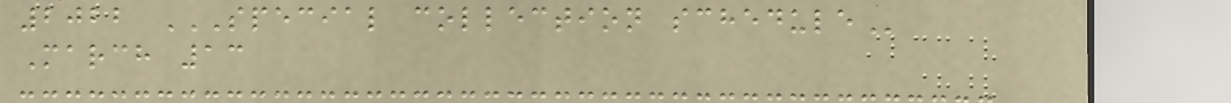2022 SPECIAL COLLECTION SCHEDULE
March 13
